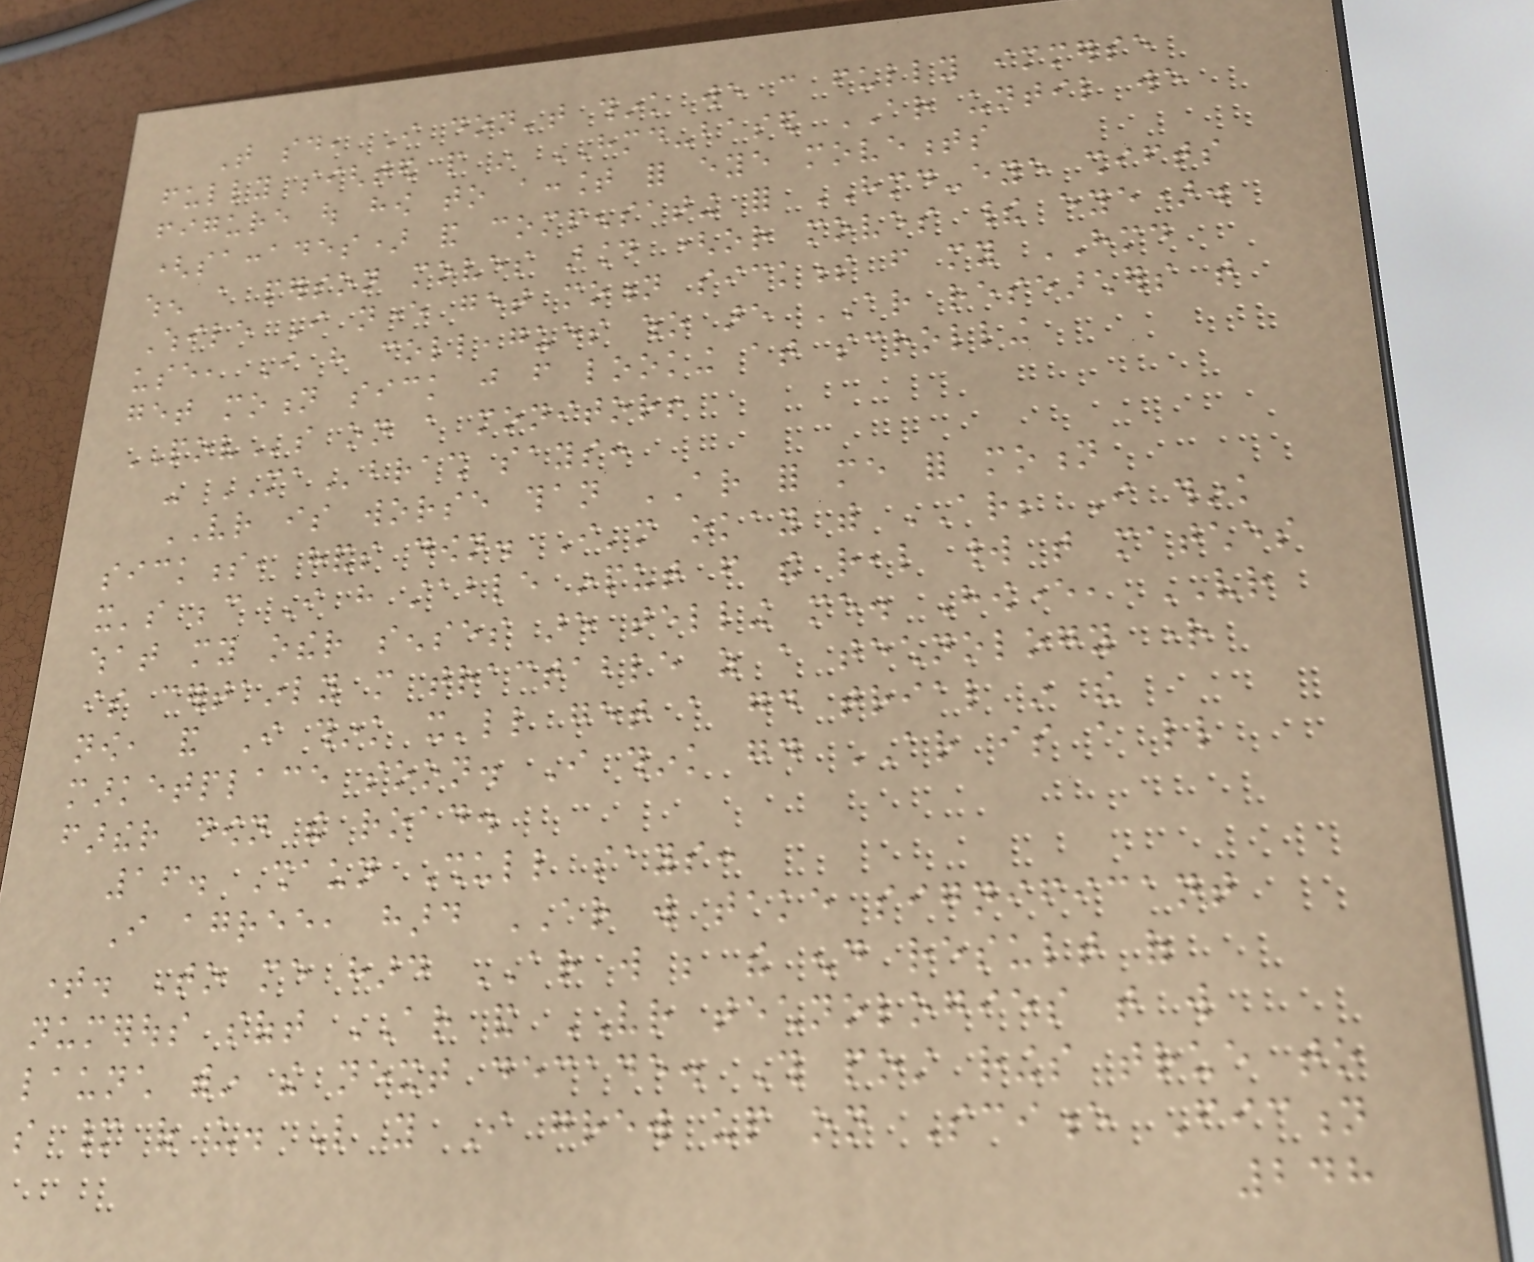That said, I don't think we can fully immerse
fully sighted people in HMD-based AR until we
figure out how to account for eye movements
(saccades) and compensating for HMD-eye shifts
when a person moves around (or moves their eye).
While I never get motion sickness from my HMD
use, I have colleagues who are AR researchers that
get motion sick just from looking at scrolling
POVs on a monitor!
- MAbrash says:
VR is worse than AR for me for motion
sickness, hands down. I'm okay with AR; I think
it's because I have stable input from the real world that matches
what my other senses are telling me. However, VR
is certainly more tractable as a technology right
now, and I think it'll get a good trial in the
marketplace soon. I think good AR is a little
farther down the road.
16. Shaun Shull says:
I agree, hard AR will take significant
time. To me hard AR will be the end result of
numerous soft AR and VR technologies that will
launch within the next decade. This post rings true to
so many of us. Like you I grew up on Science Fiction
248
